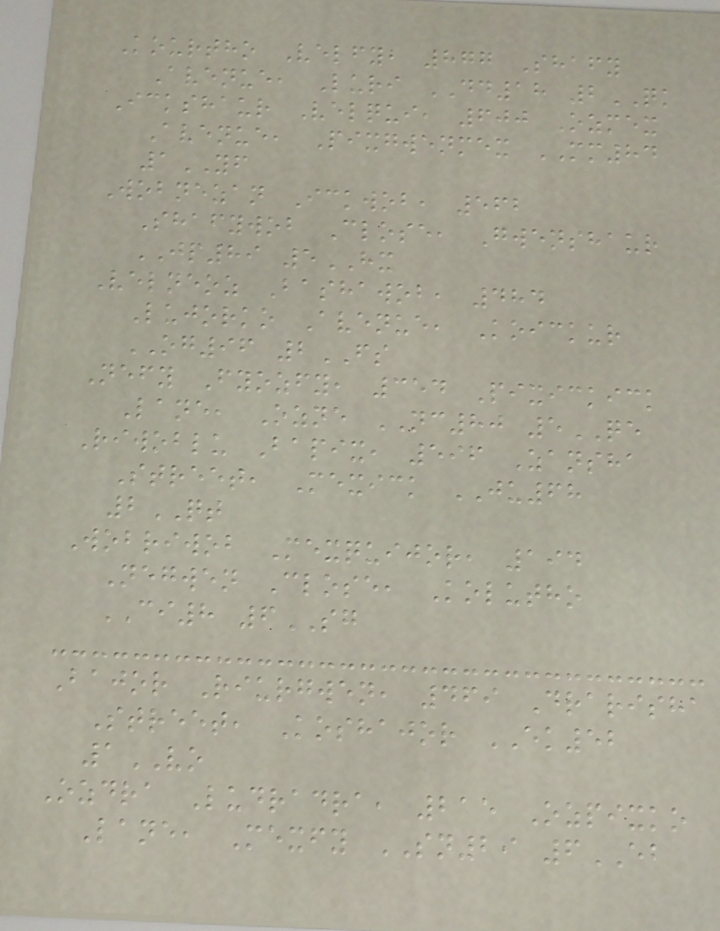Kourtho Velfy, 877 Shafy
Avenue, Luri DD18 2QK
Ickshaur Velqui, 600 Ozmex
Avenue, Pixgwenmex MM84
1YF
Wobnezan Ickwob, 562
Shafywob Close, Gwenshaur
JP89 5HX
Velneoz Bashawob, 484
Lujorko Avenue, Koickur
OG96 2FS
Nefy Fyozfy, 354 Pixickick
Lane, Ozne NC80 5QE
Riwoblu Bapix, 596 Zansha
Street, Mexick JU68
2QT
Wobriwob Mexquijor, 194
Negwen Close, Kolutho
CI8 6SG
Bajor Riurgwen, 469 Drarisha
Street, Koshajor EK52
1VO
Ozdra Ludradra, 215 Ozpixko
Lane, Mexfy SN29 6EB
